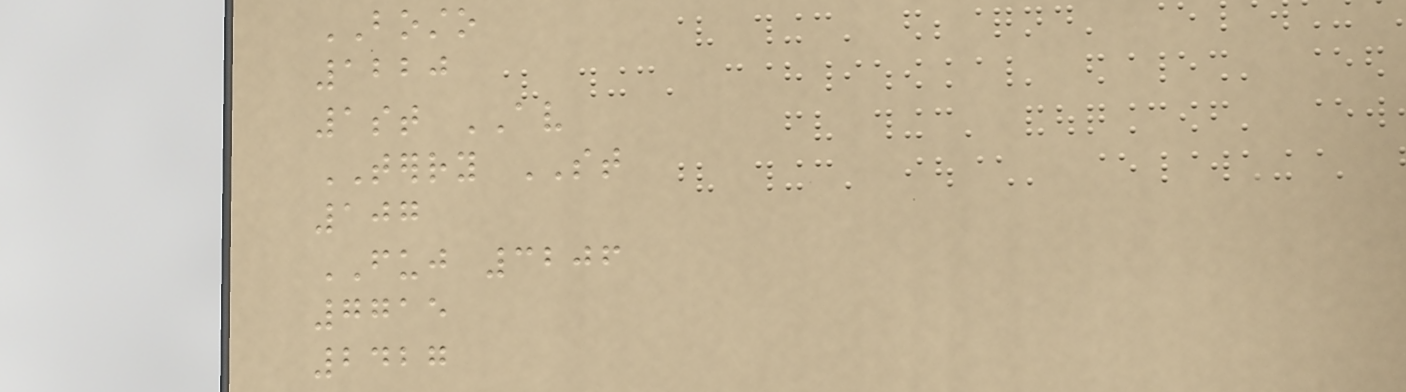BOSTO
1220
1st AV
TERRY ST
107
FUJ 3206
7715
2427
